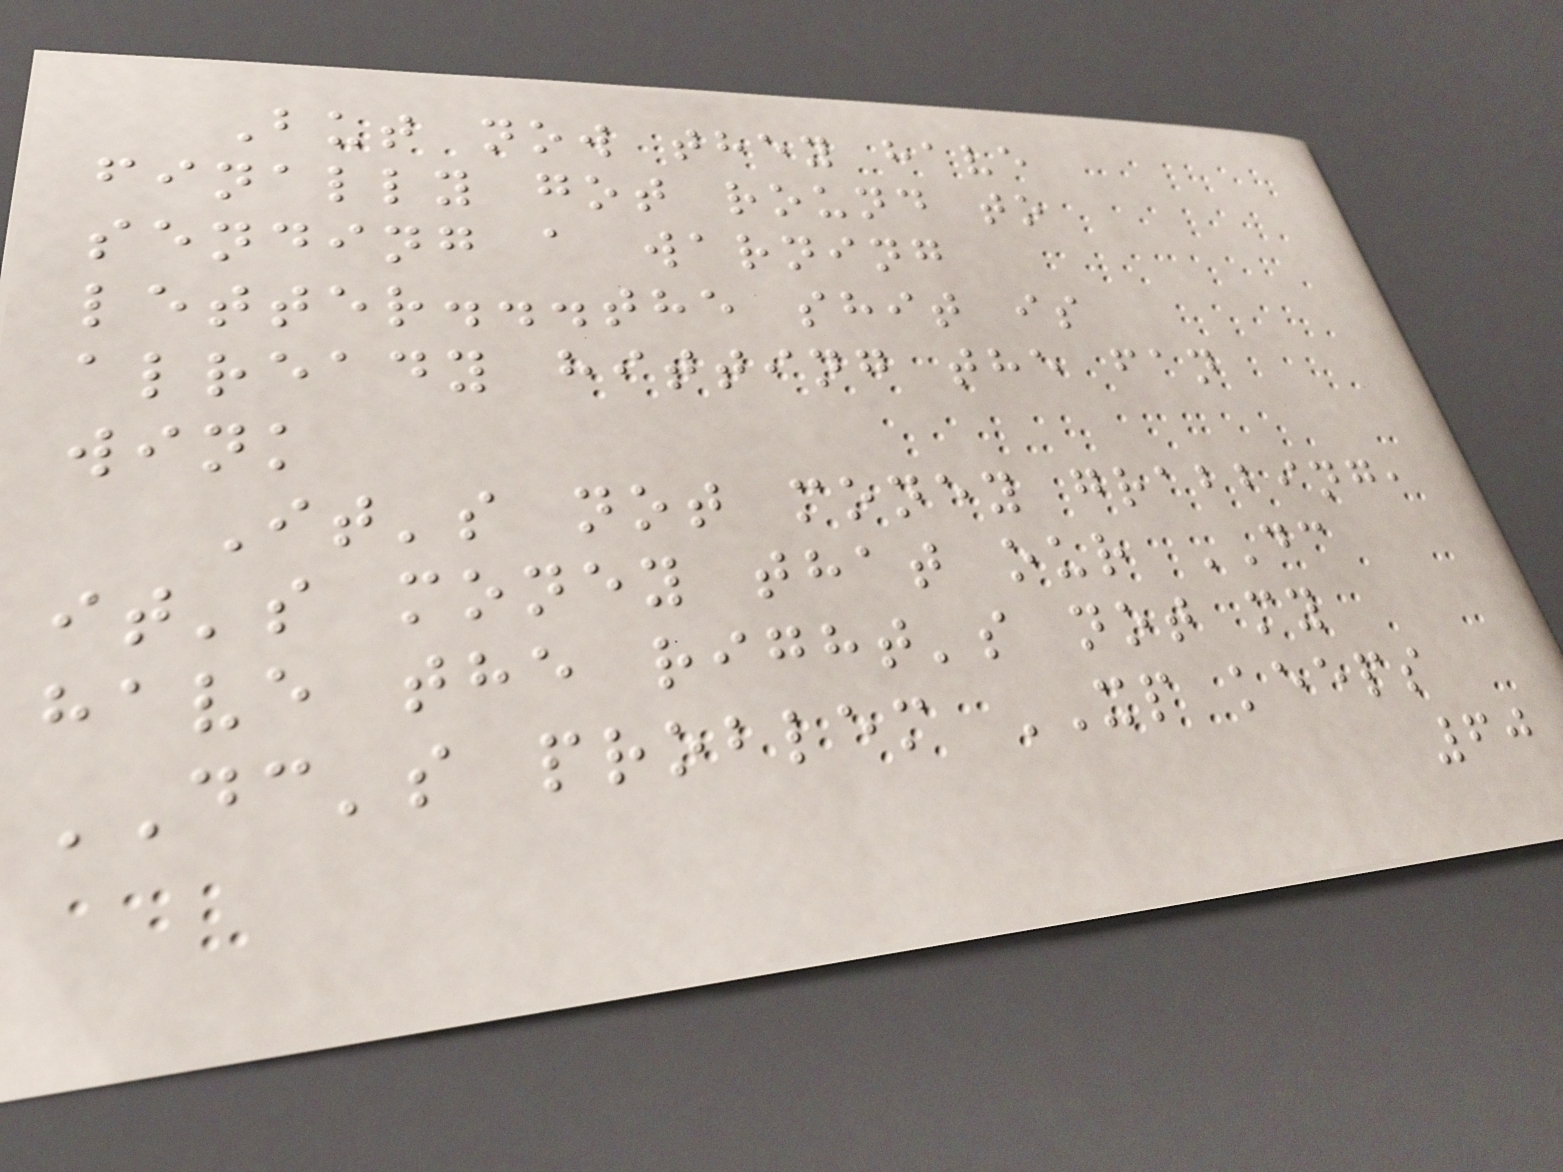But now they have
finally got round to
sending a warning
letter...the shit is
already hitting the fan
wink
It's not money grabbing,
it's money that our DC
have the right's not my
DC's problem XP keeps
60
